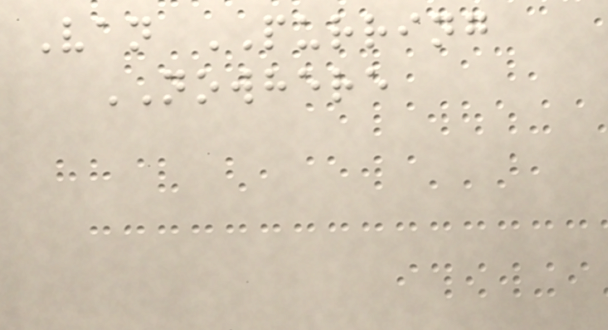Van PURRING
NOWHERE
